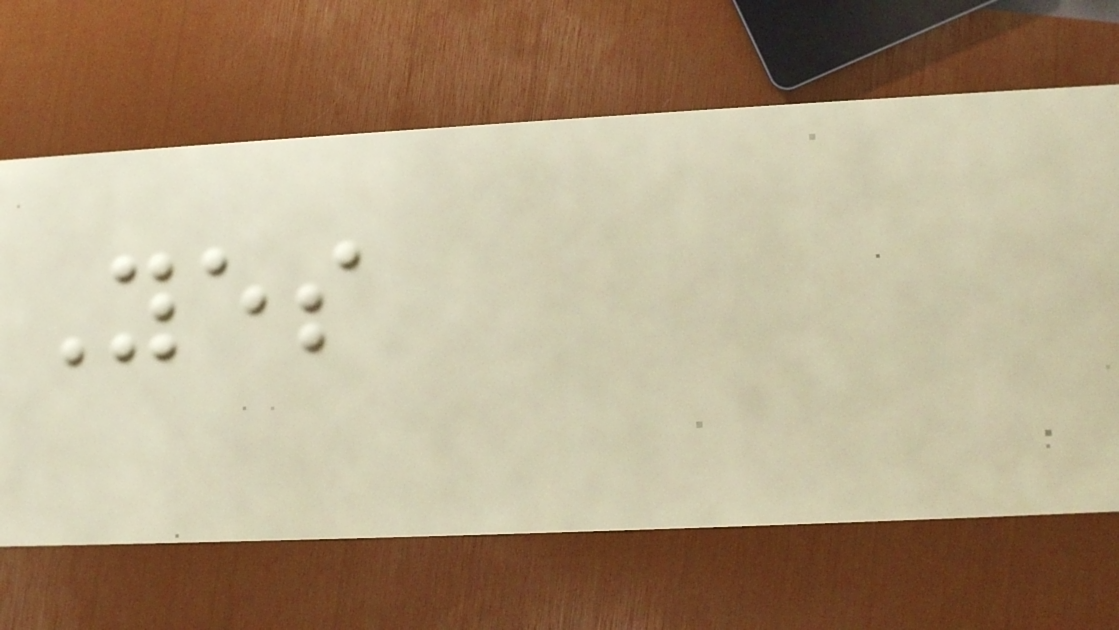Yes
